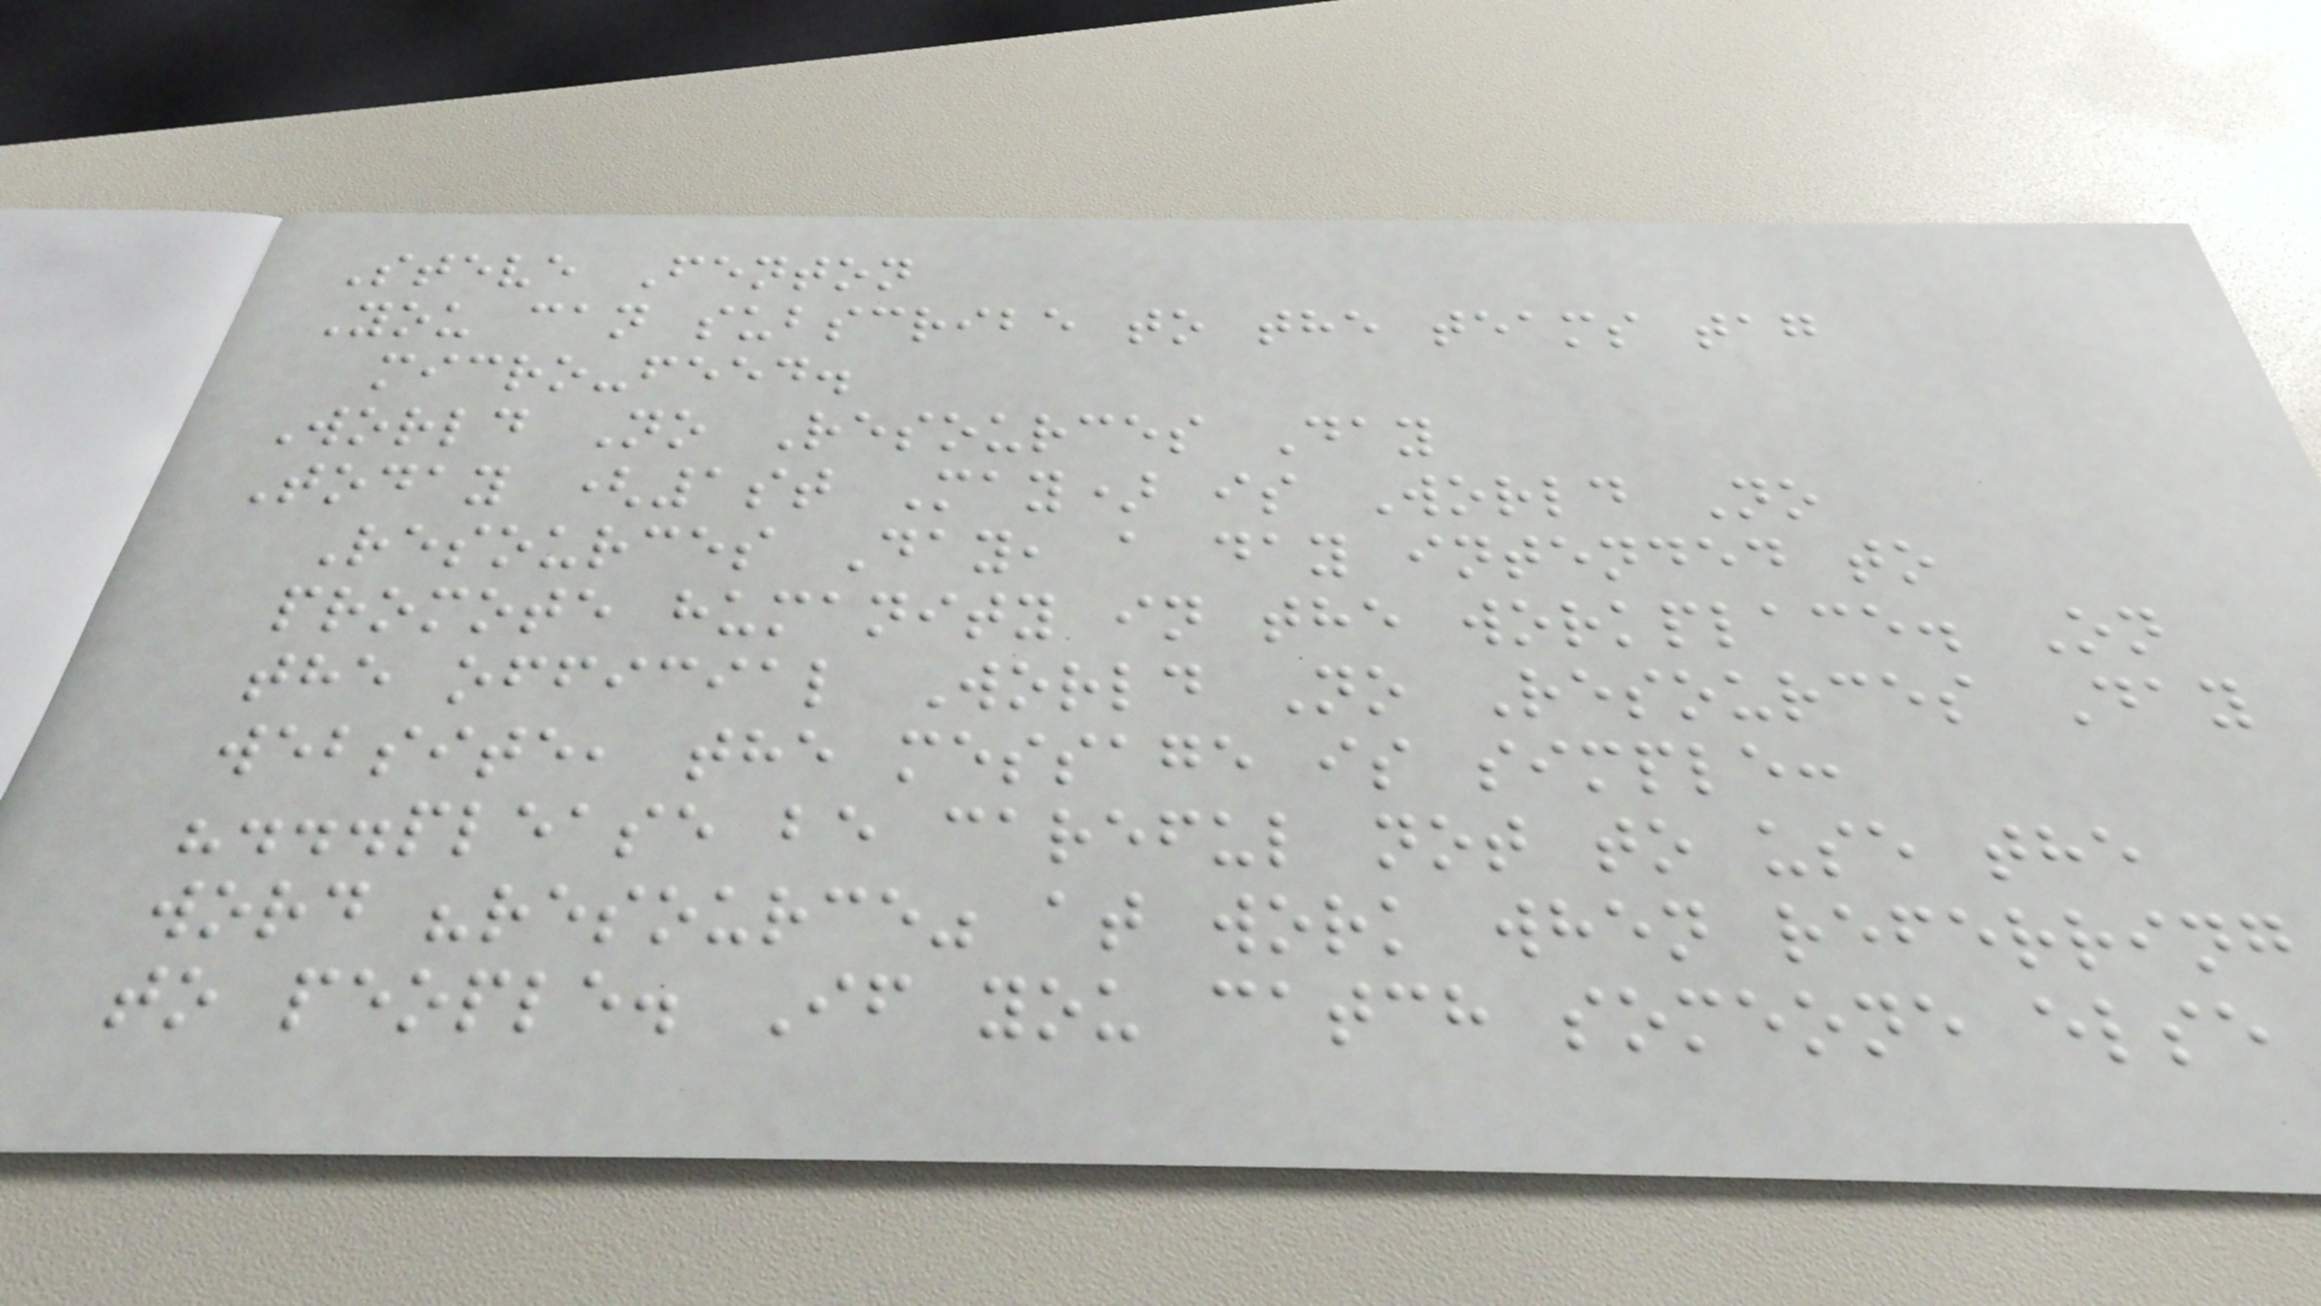Steve Fenton
You can subscribe to the teams tag
micro-feed.
World No Resources Day
Today (1st May) is World No
Resources Day, a day intended to
promote humanity in the workplace. On
the official World No Resources Day
website, the message is simple:
"...please be careful not to use the
word "resource" at work when referring
to people. If you catch someone else
